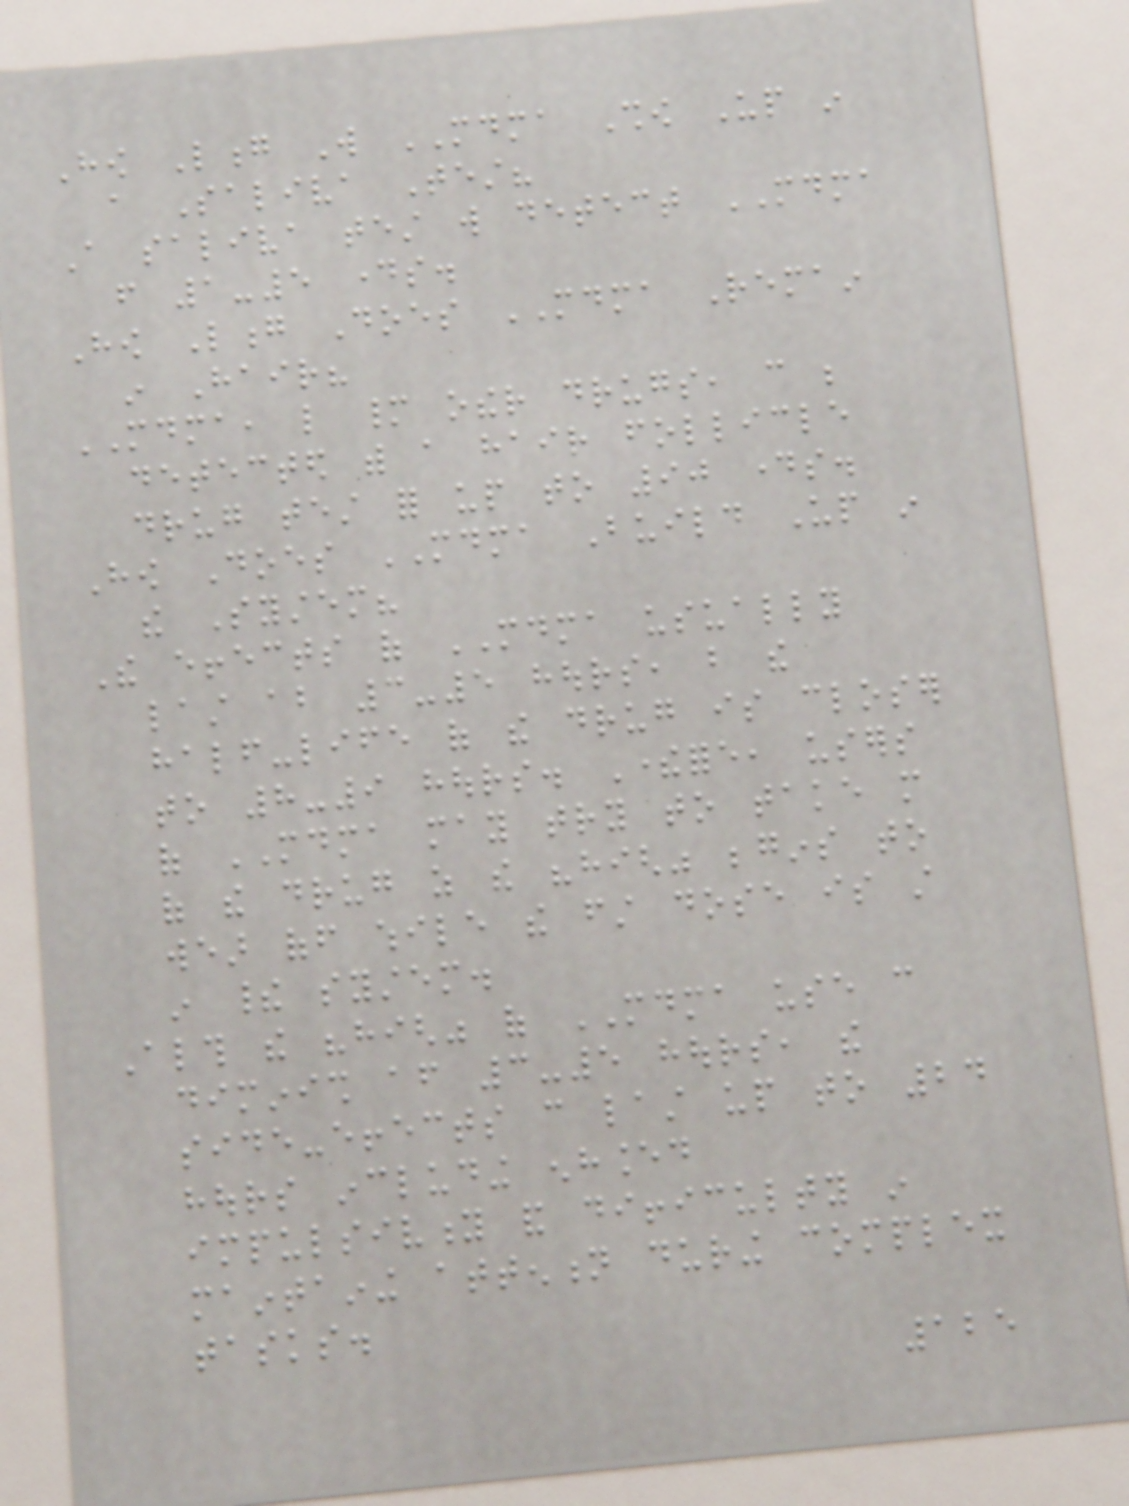How Long Will MDMA Show Up in
a Saliva Test?
A saliva test will detect MDMA
from 1-5 days.
How Long Does MDMA Remain
in Hair?
MDMA, like many other drugs, can be
detected with a hair follicle
drug test for up to 90 days.
How Does MDMA Build Up in
the System?
The effects of MDMA usually
last about 3-5 hours, but the
half-life of the drug is closer
to 8-9 hours. Therefore, users
of MDMA may try to take more
of the drug as the "high" begins to
wear off while the first dose is still
in their system.
Although the "high" of MDMA use can
diminish after 3-5 hours, the
side-effects can last up to 24
hours including enhanced
impulsivity and difficulty in
maintaining attention during complex
tasks.
125
